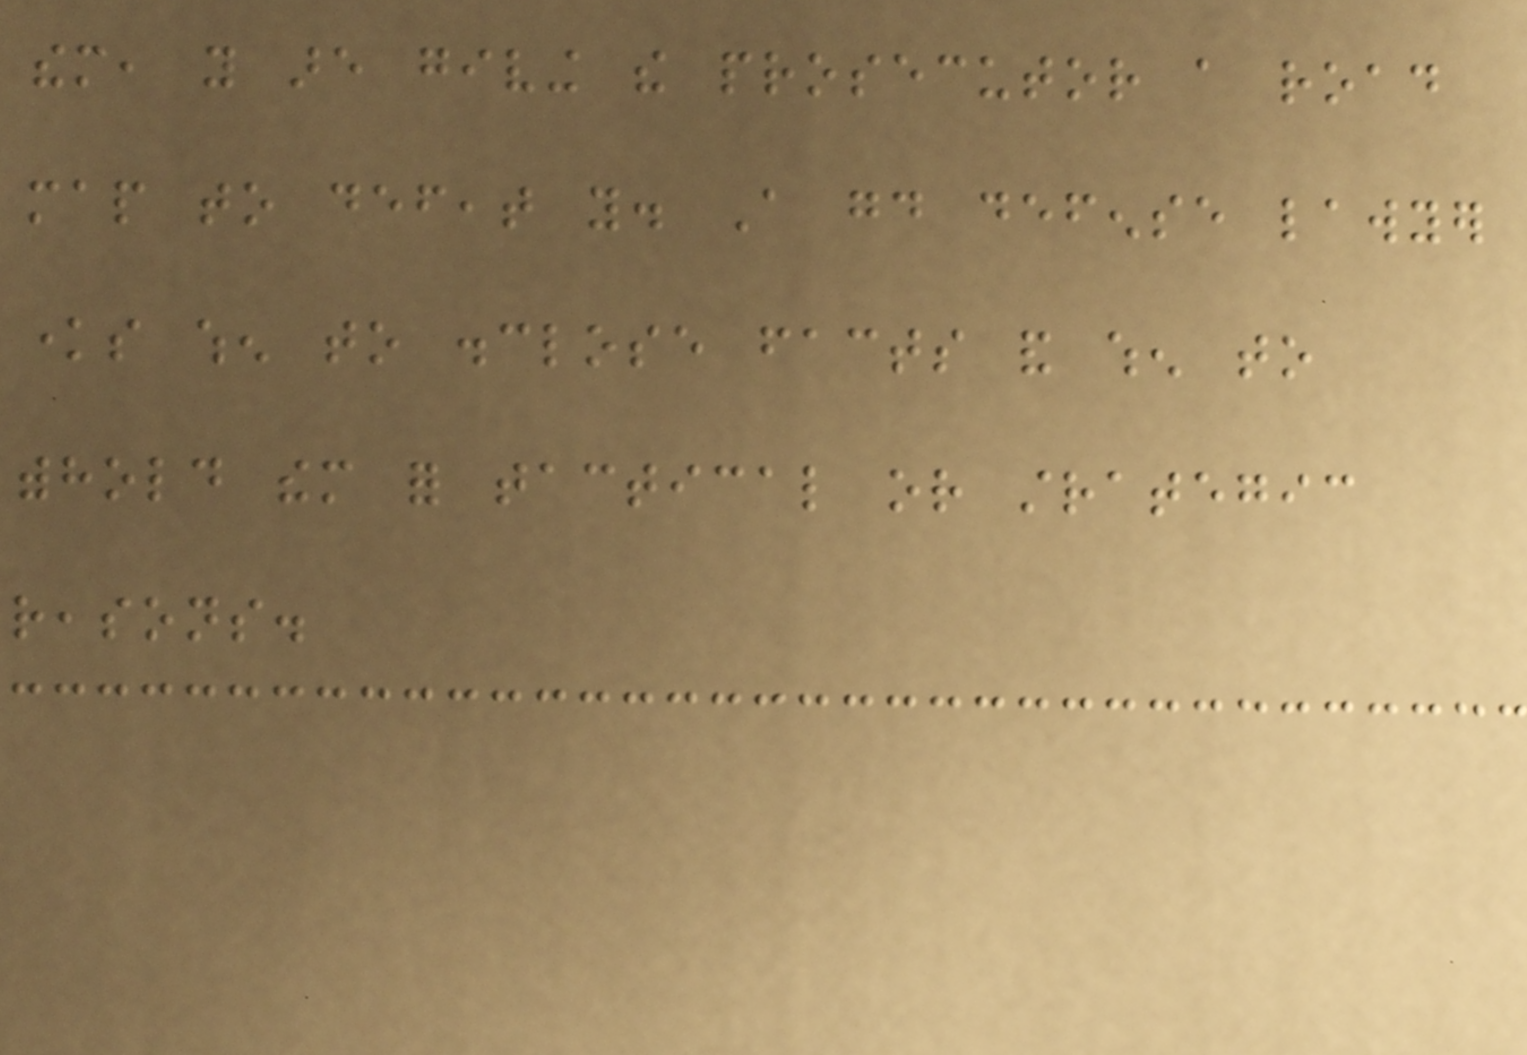them, you are giving the prosecutor a road
map to defeat you. A good defense lawyer
knows when to disclose facts and when to
withhold them for tactical or strategic
reasons.
